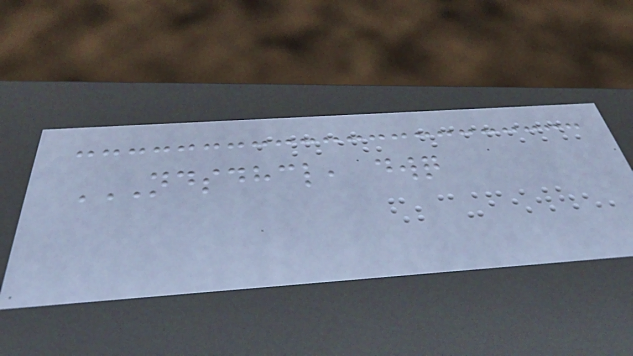NDSDHCL, DWQ
